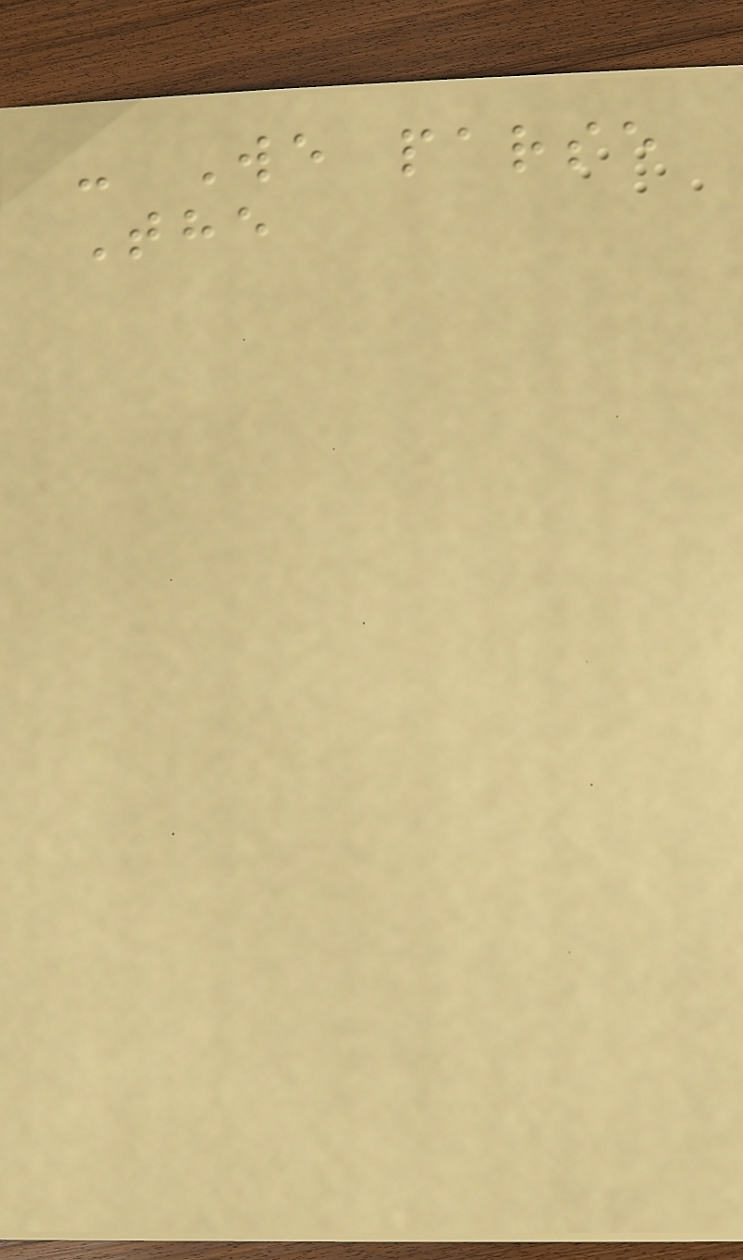- We parse
The
